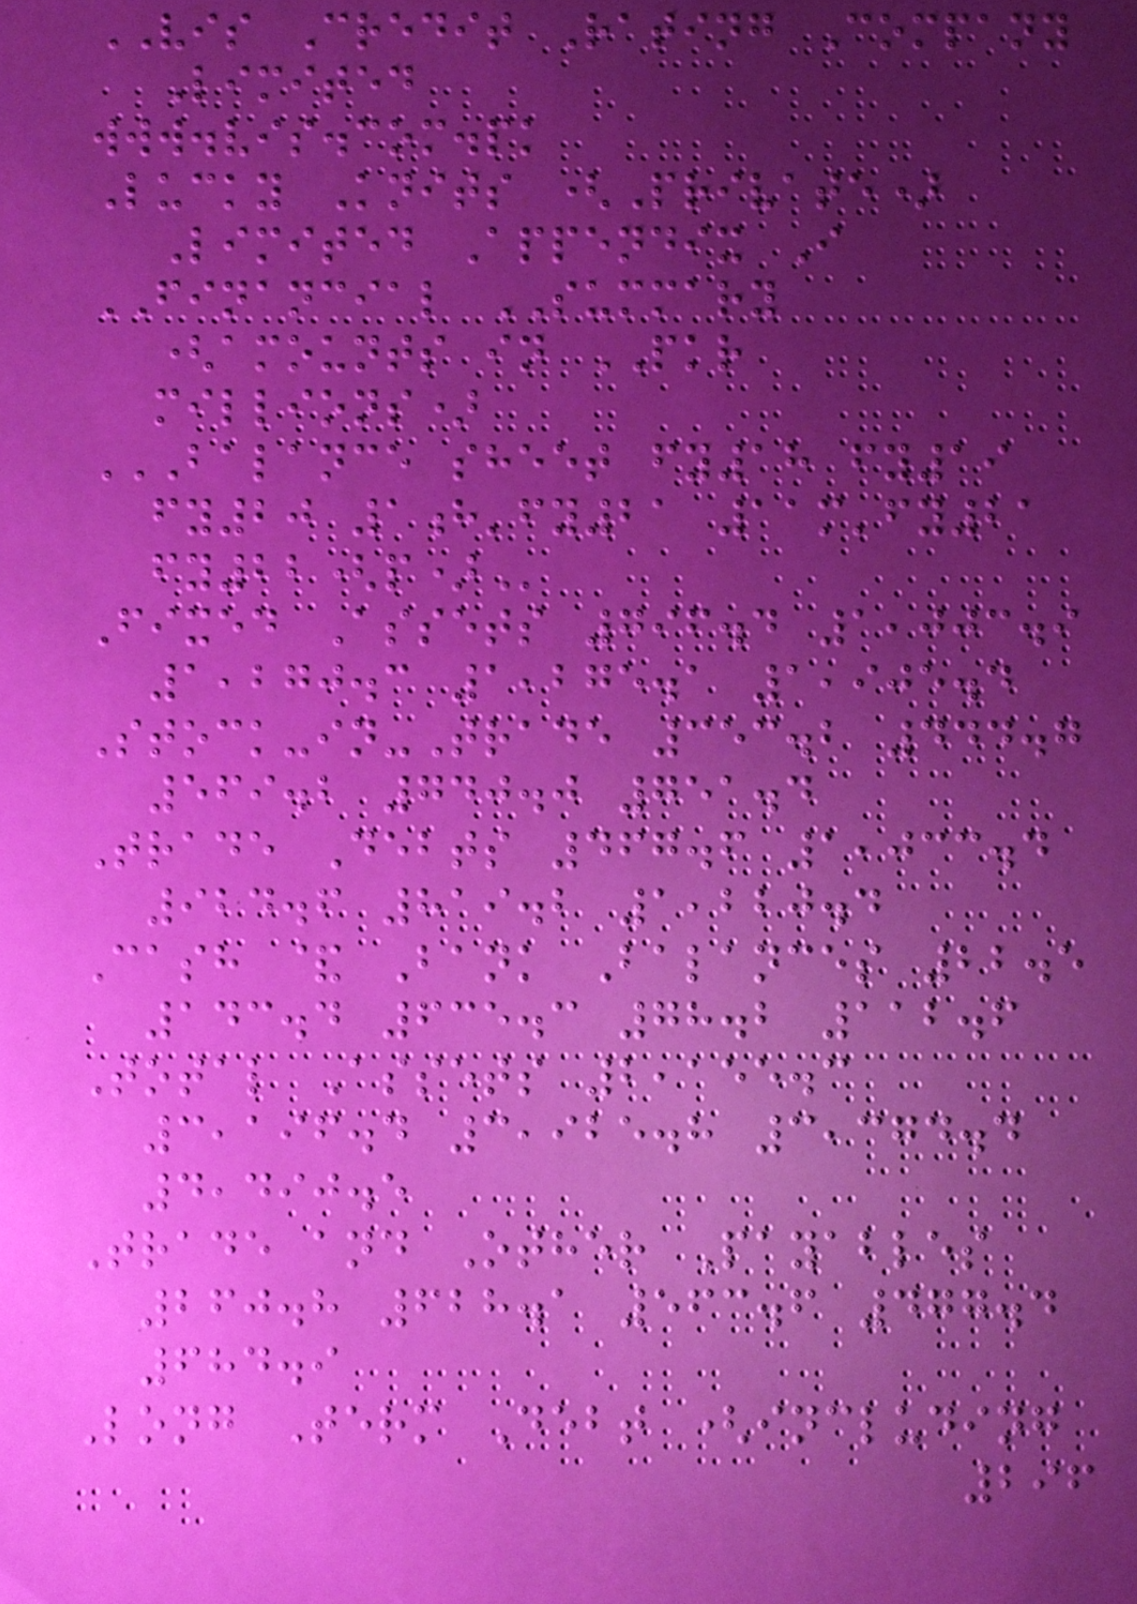VIS Credit Rating Company
Limited
www.vis.com.pk
Lucky Knits (Private)
Limited Appendix I
FINANCIAL SUMMARY
(amounts in PKR
millions)
BALANCE SHEET FY18 FY19
FY20 1H'FY21 11M'FY21
FY22(P)
Fixed Assets 796.4 1,003.9
1,270.3 1,275.1 1,905.4
Stock-in-Trade 353.2 444.7
569.2 740.0 751.4
Trade Debts 467.6 1,033.4
924.6 819.2 1,220.4
Cash & Bank Balances 22.5
143.4 635.3 78.2 112.6
Total Assets 2,155.3
3,196.4 3,925.8 3,374.4
4,490.5
Trade and Other Payables
260.8 628.1 563.6 477.4
684.9
Long Term Debt (including
296
